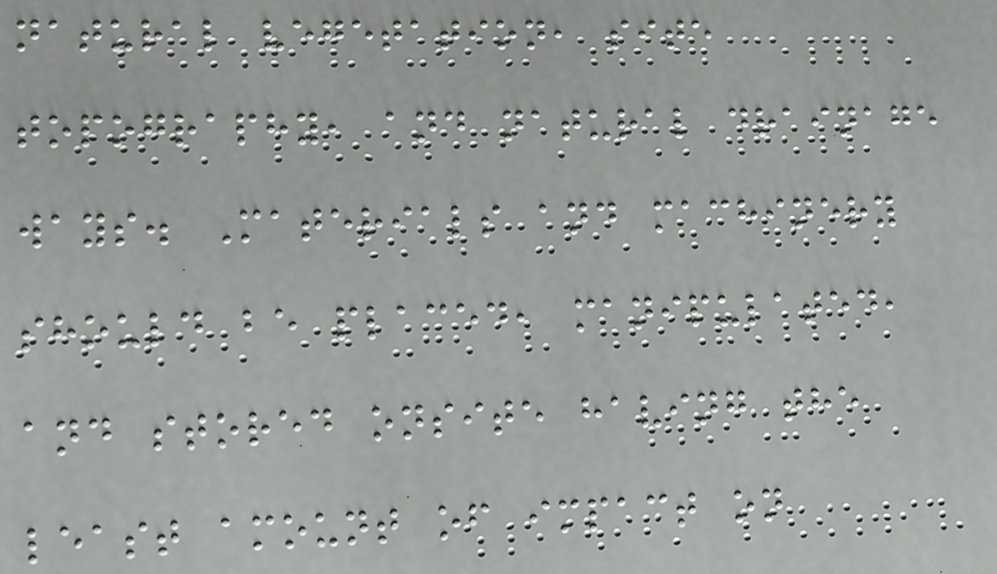natural vegetation, site
topography, and natural drainage
ways. Materials and machinery
should be placed, manipulated,
and stored onsite having the
least amount of impact on
